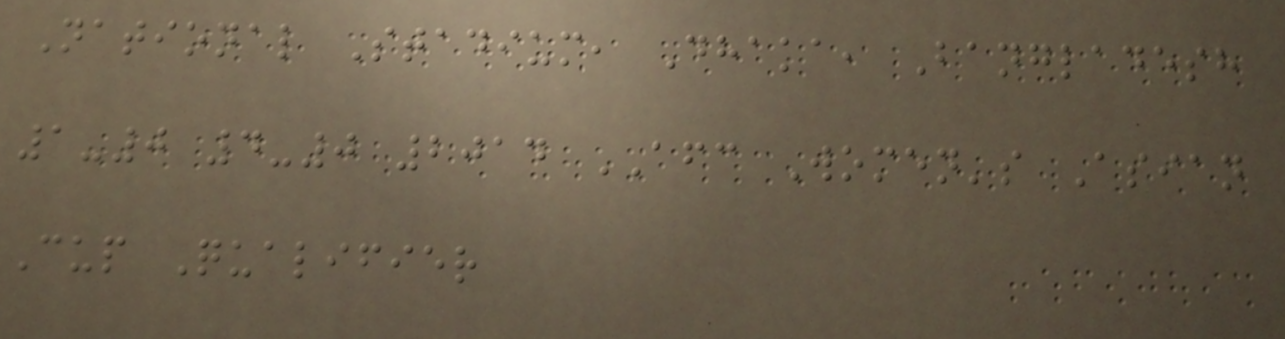National Stadium, Dhaka, Bangladesh
1-0 4-0 2014 AFC Women's Asian
Cup Qualifier
